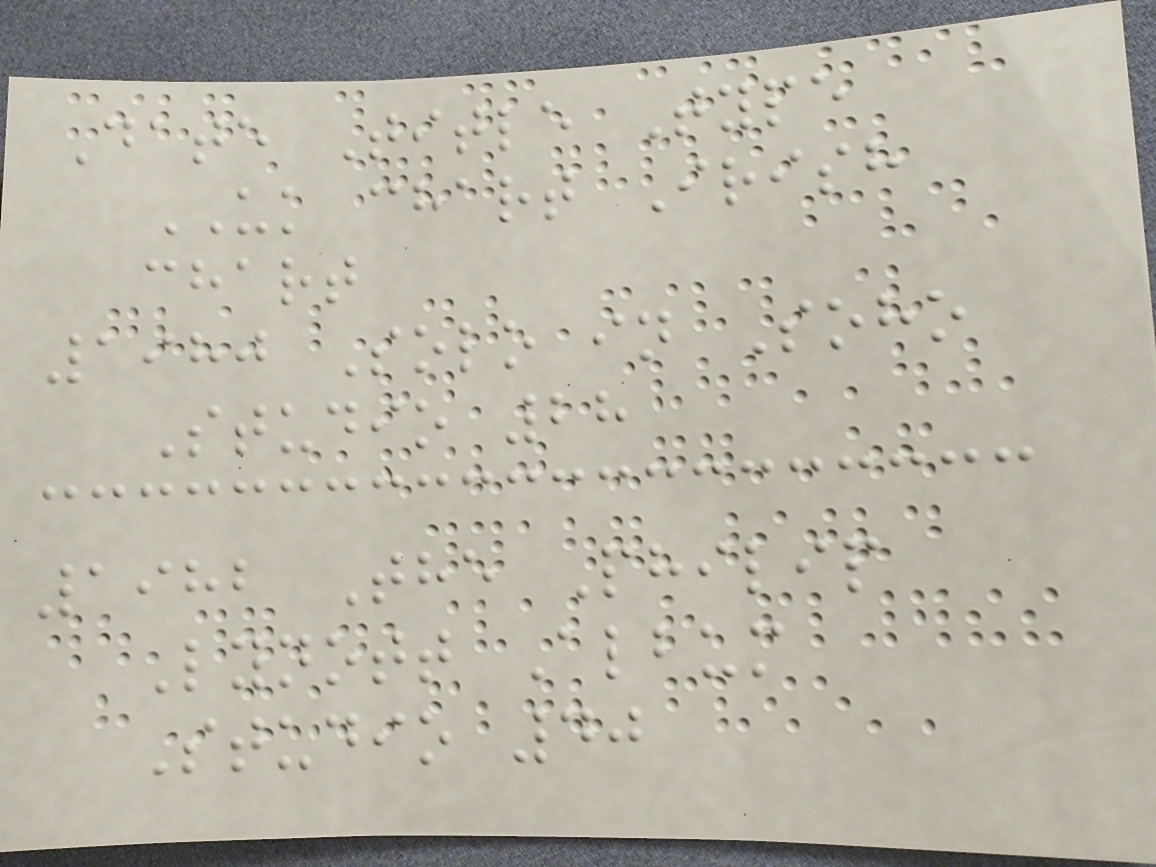Date Title Type
UK chart Irish
chart
1980 Solo in Soho
Studio 28
1982 The Philip
Lynott Album
Studio 40
